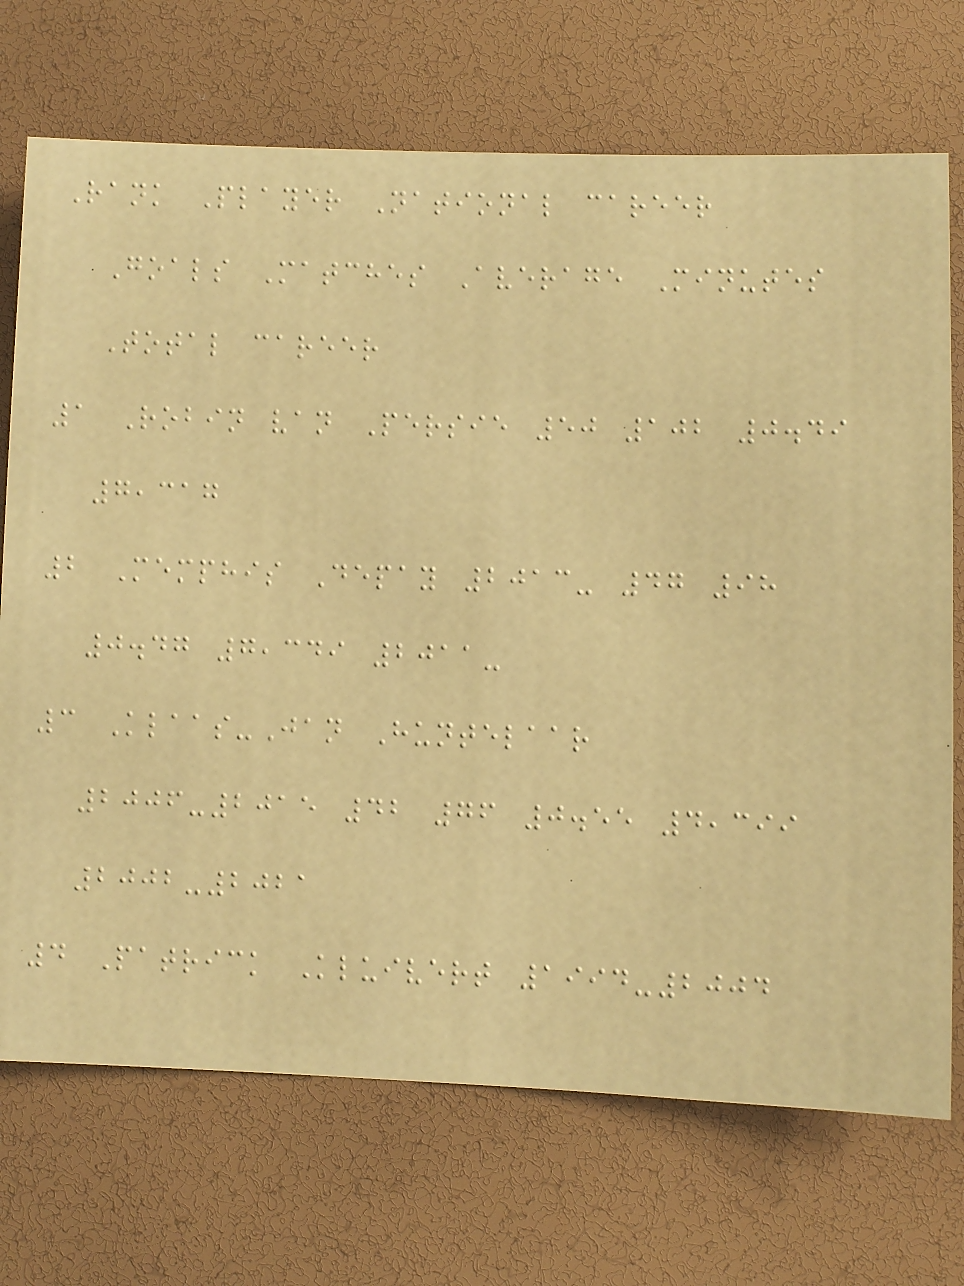Rank Player National career
Goals Matches Average Minutes
Total career
1 Robin van Persie 50 102 0.49
7,317
2 Memphis Depay 2013- 47 98
0.47 7,349 2011-
3 Klaas-Jan Huntelaar
2006-2015 42 76 0.55 4,399
2002-2021
4 Patrick Kluivert 1994-2004
